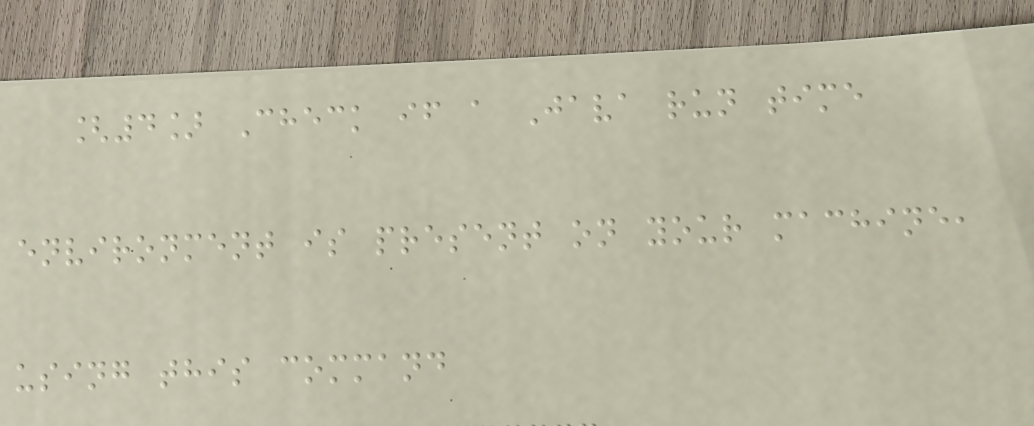[4] Check if a Java run time
environment is present on your machine,
using this command
